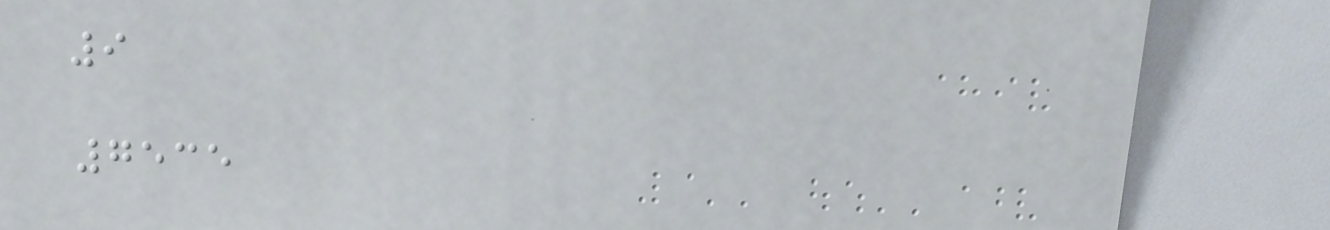9
7535
